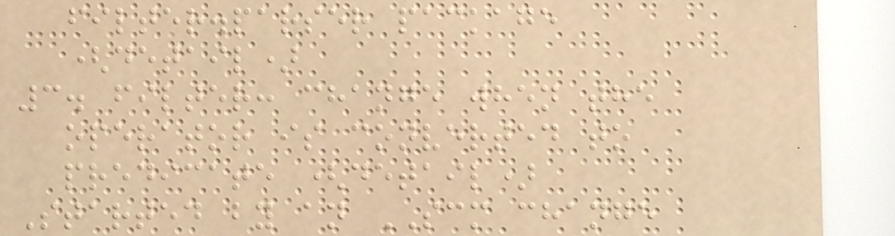filter.parser package
(detail)
3. filter: change when the
operator is converted to
predicate (detail)
Started by an SCM change
